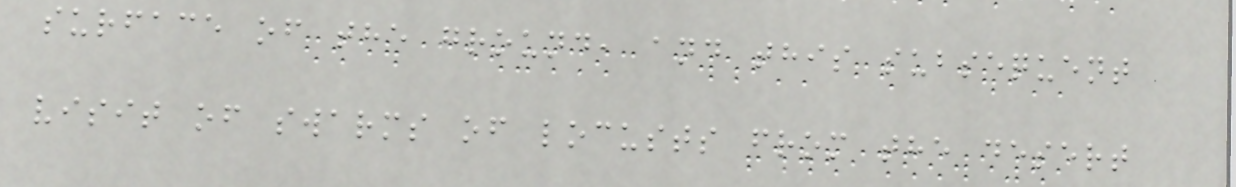surface of the ground, and this subsequent
visit of swarms of locusts from the desert
